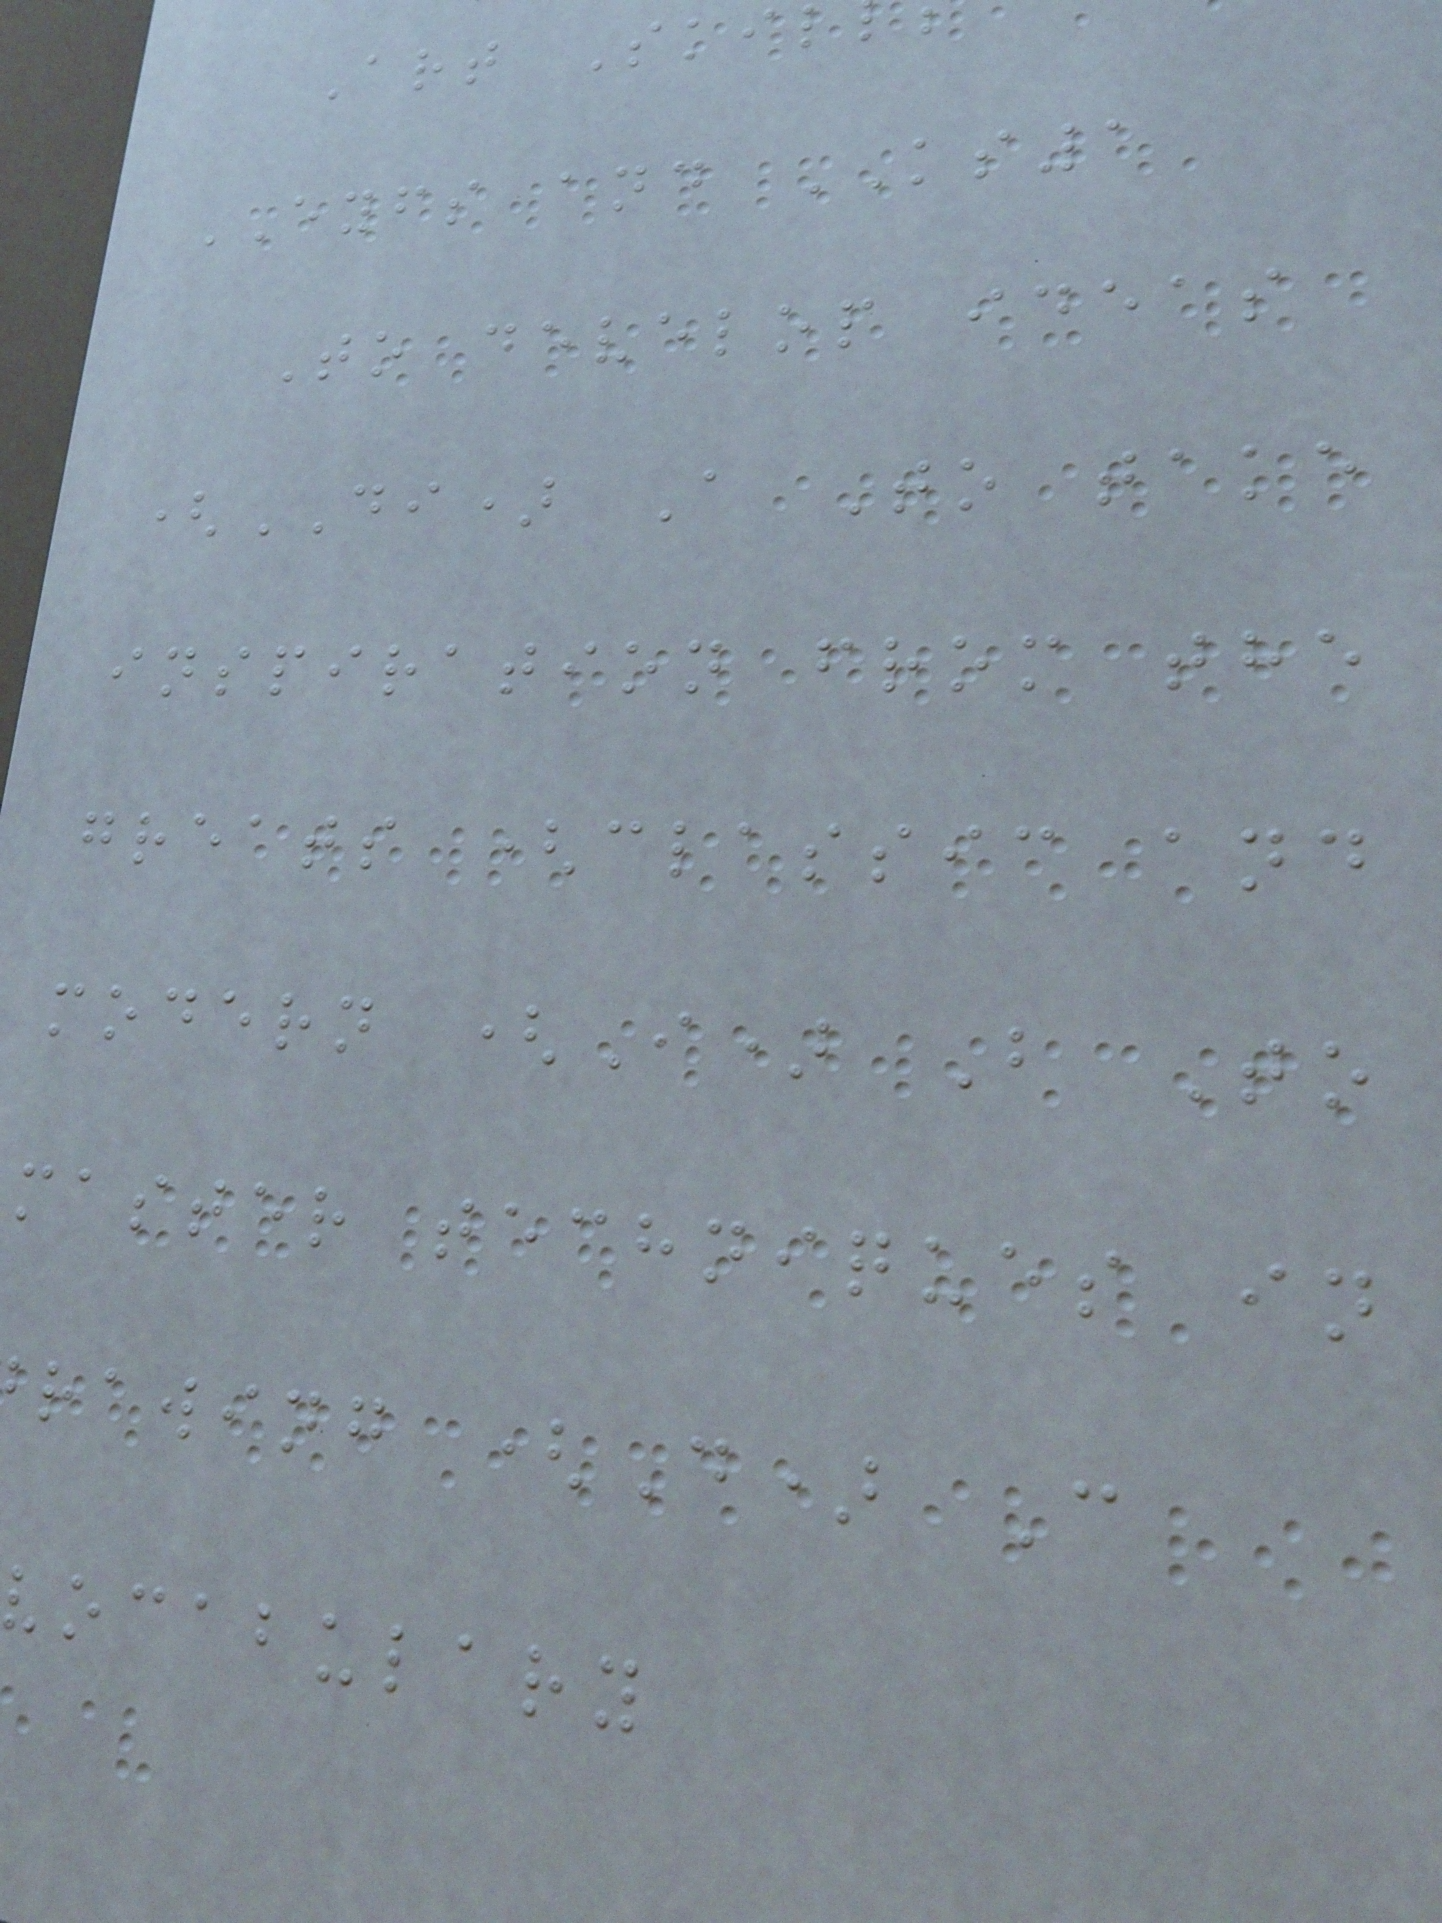Art Ski
EYFS and KS1
To develop ideas
(DI) A To take
inspiration from the
greats (classic and
modern (I) B To
master techniques in
rawing (D) C
vocabulary
